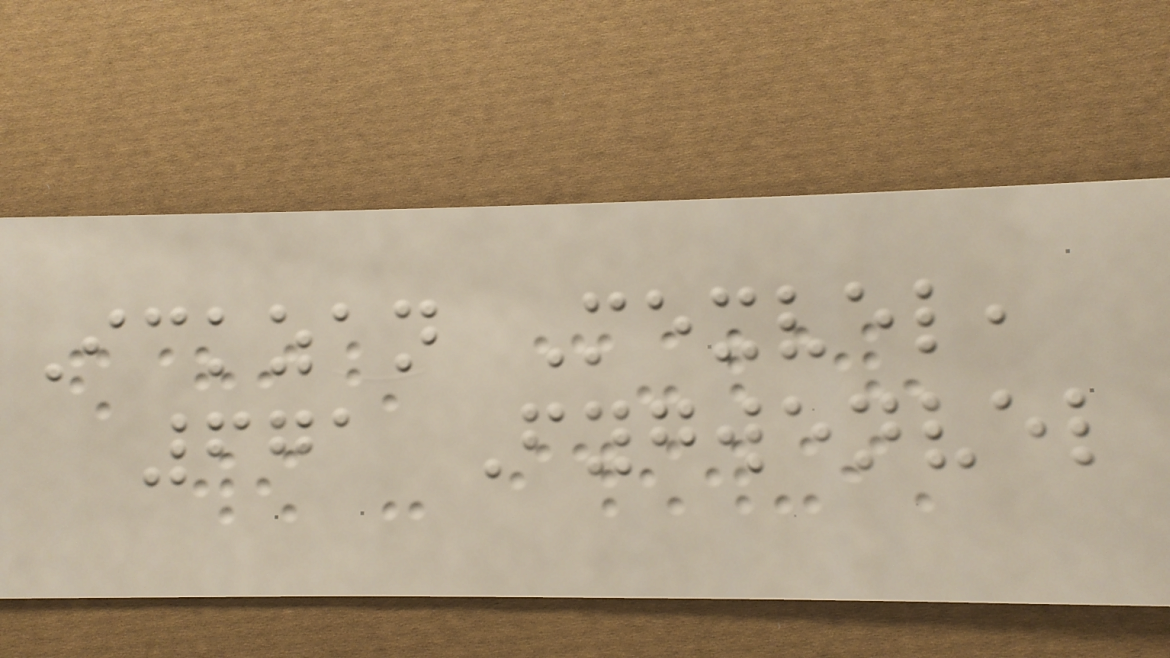Ickzan Mexvel,
671 Fygwenvel
